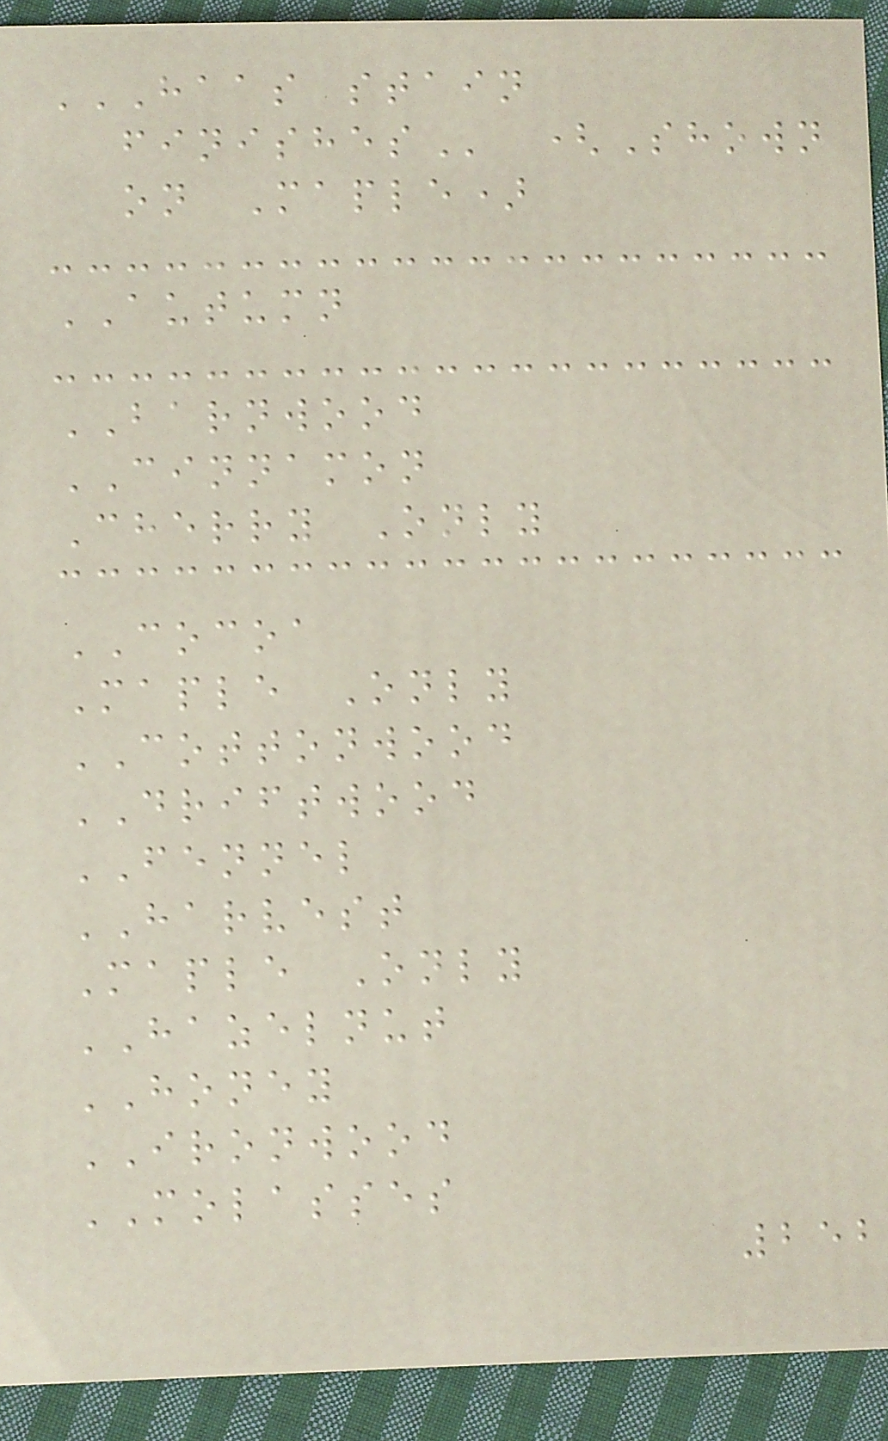HAAS STAIN
FINISHES (Shown
on Maple)
AUTUMN
BARNWOOD
CINNAMON
Cherry Only
COCOA
Maple Only
COTTONWOOD
DRIFTWOOD
FENNEL
HARVEST
Maple Only
HAZELNUT
HONEY
IRONWOOD
MOLASSES
252
